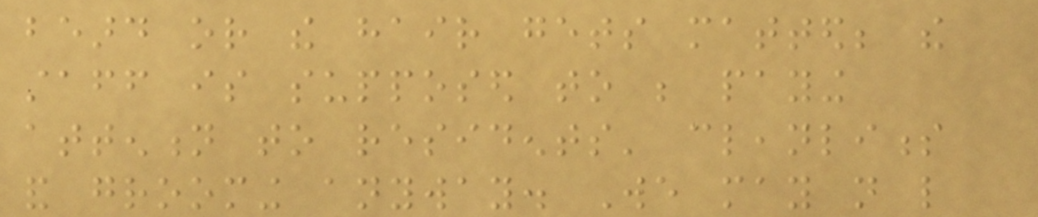beard or the hair gets matted; the
staff is supposed to be paying
attention to residents' cleanliness
and grooming anyway. We may not like
